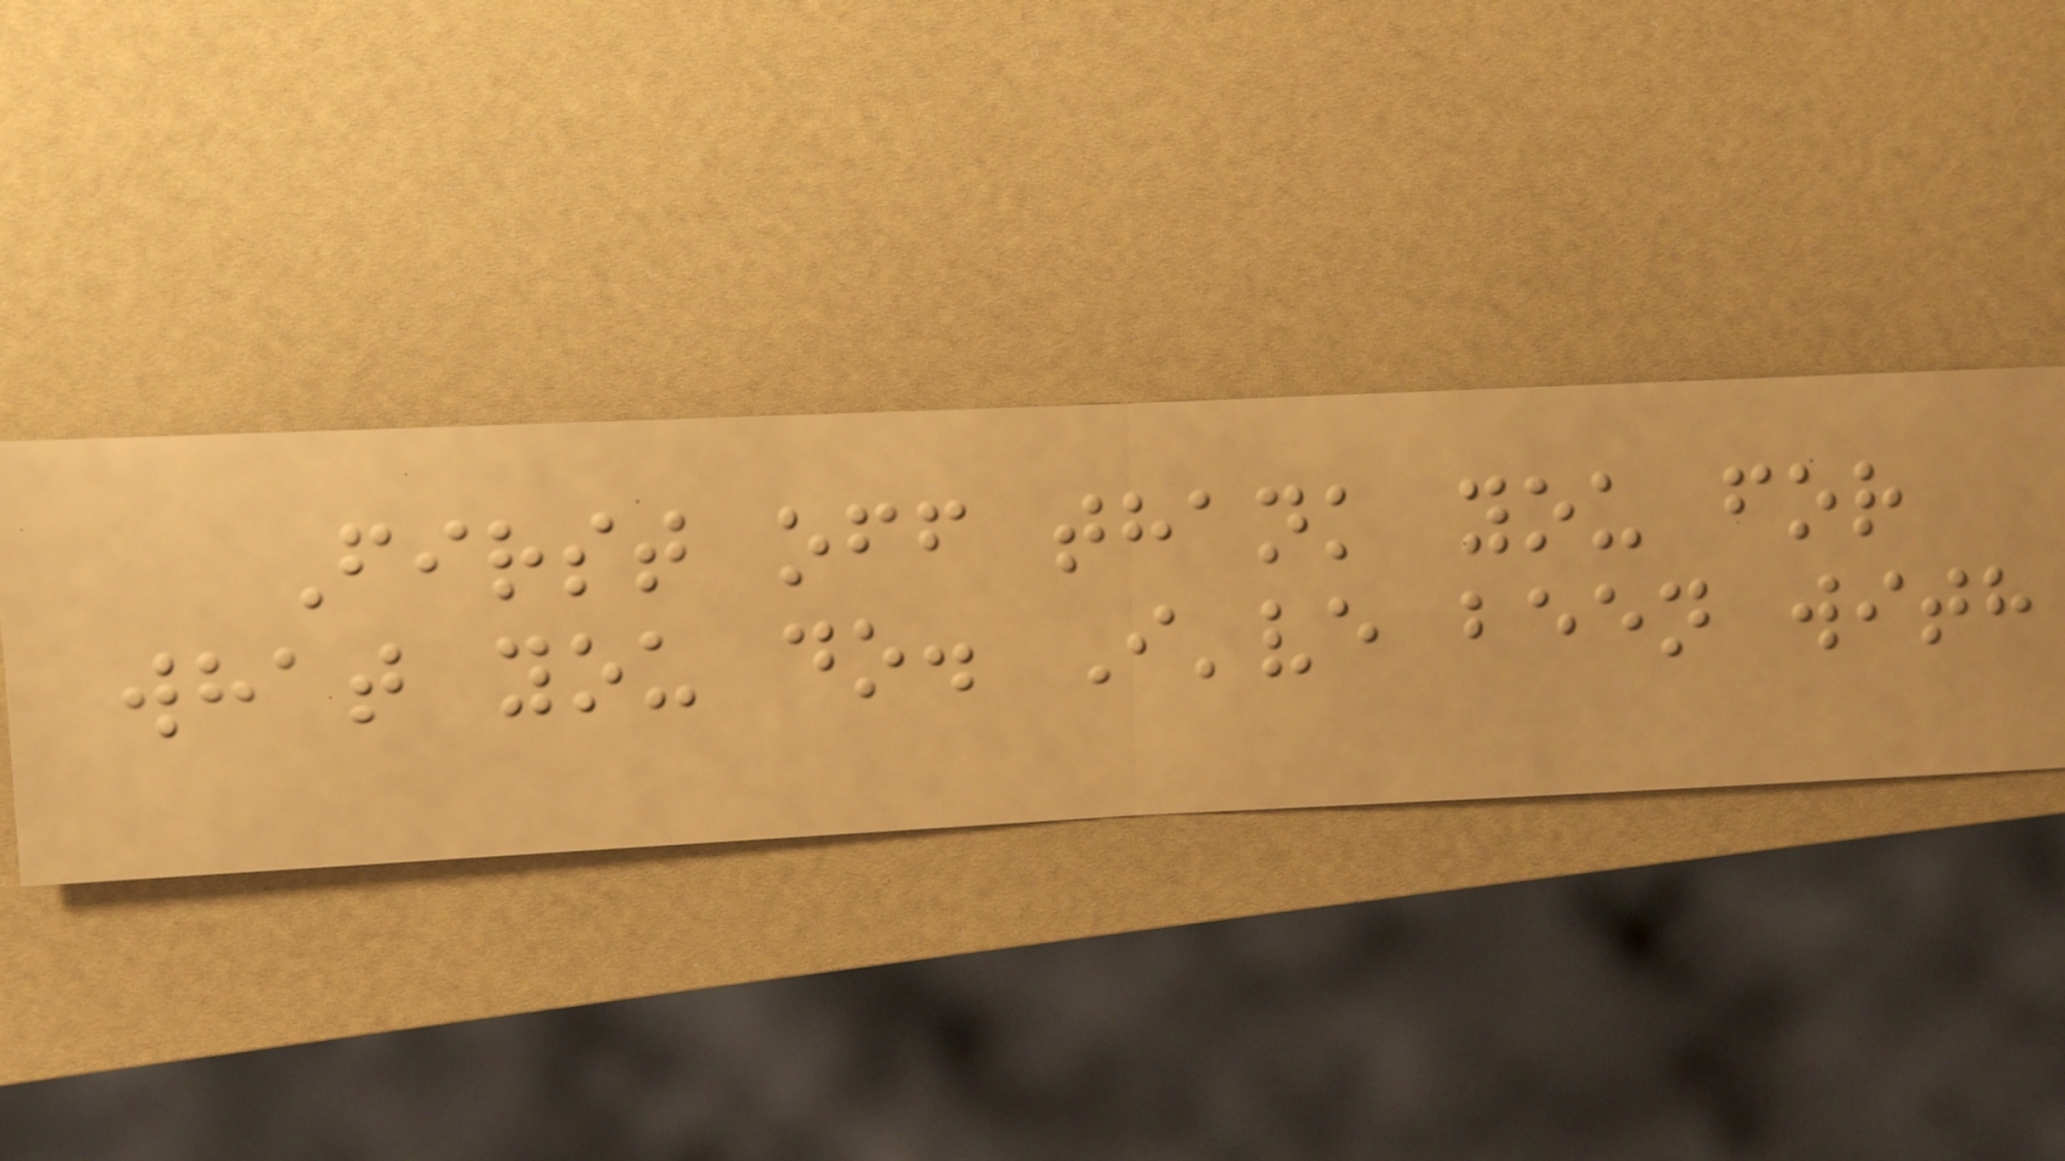First off thank you for
what you do. I've been with
